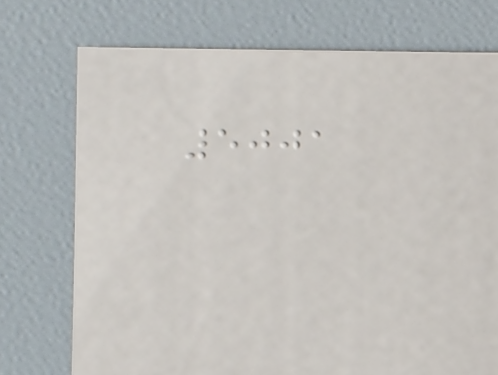5001
